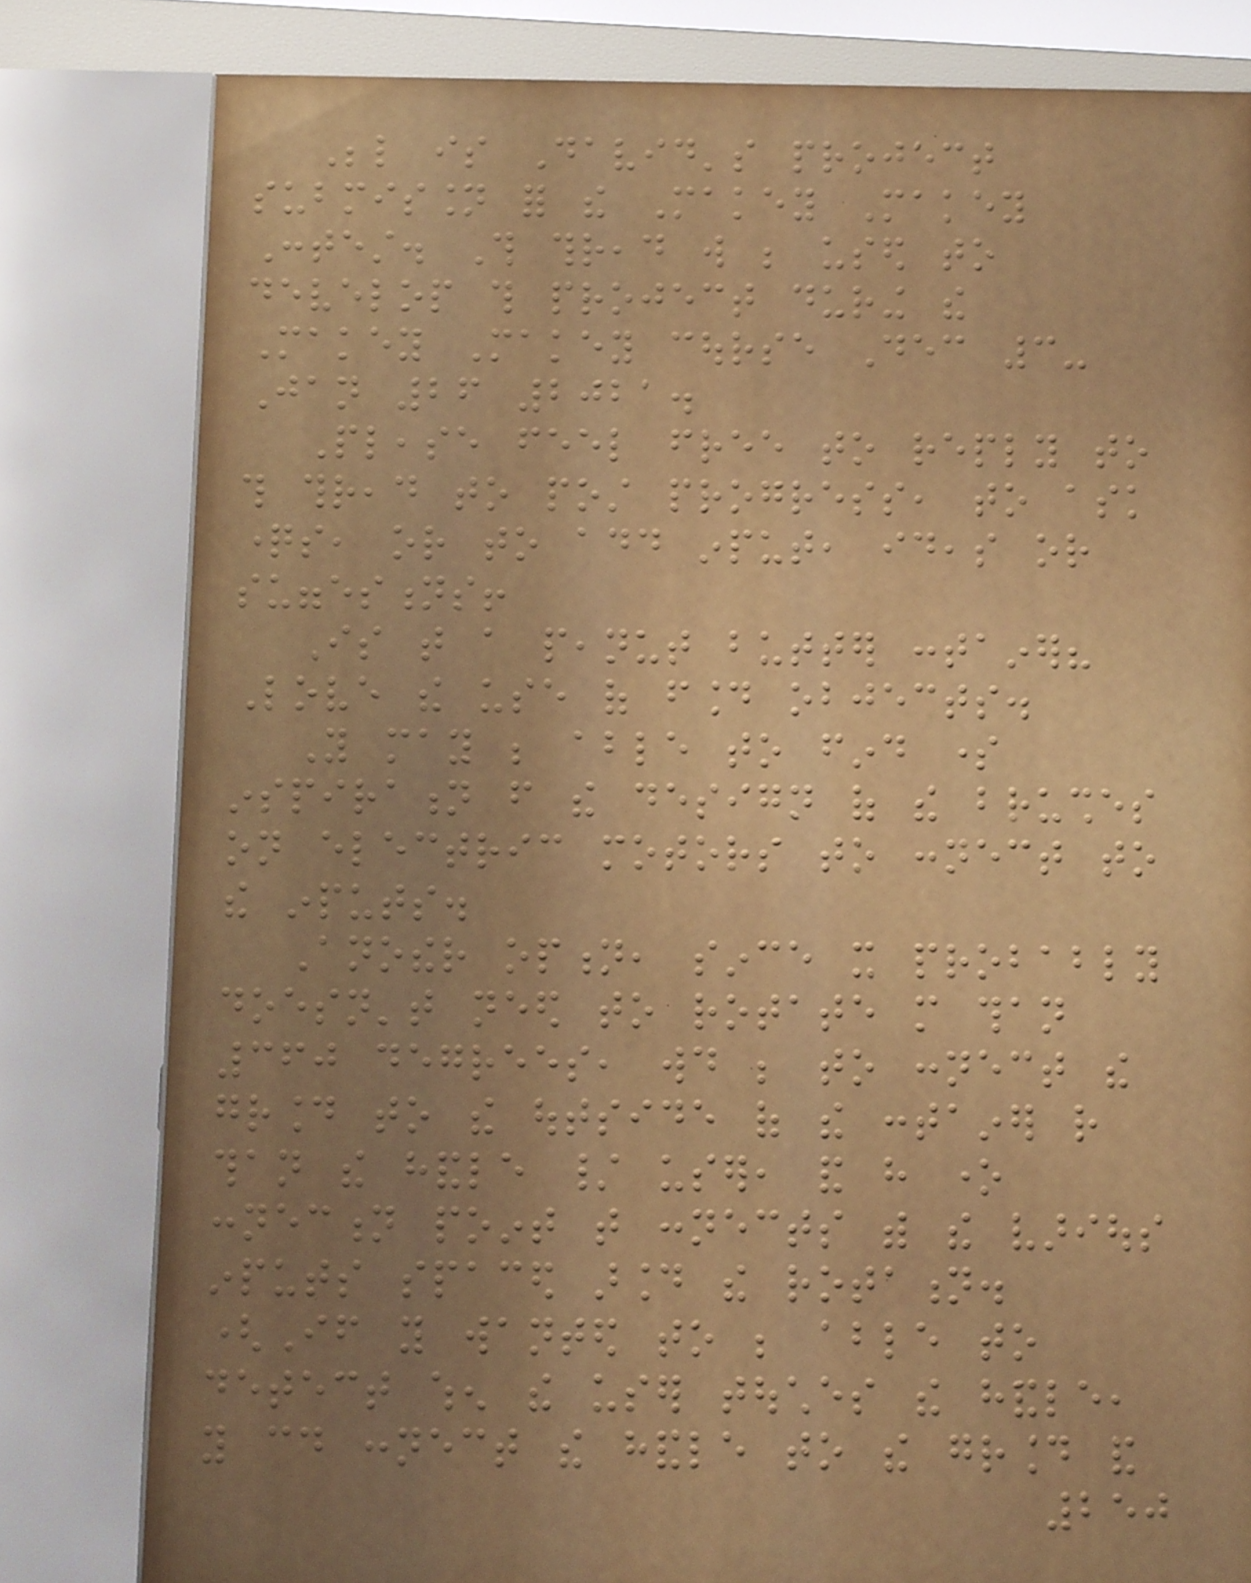Below is David's project
submission for the Makey Makey
Contest. This thread will be used to
develop this project during the
Makey Makey course Dec 3-
Jan 26 2021.
Please feel free to reply to
this thread to post progress, to ask
questions, or to add input, ideas or
suggestions!
Is that a peanut butter container?
Love the use of found objects.
You may be able to find some
inspiration from the design of the brushes
on electric motors to connect to
the inputs.
Another option, since it probably
doesn't need to rotate more than
360 degrees, would be to connect the
ground to the outside of the container rather
than the handle / user, and have one
connection point that connects with the various
inputs spaced around the rotation.
(If you wanted to be able to
detect when the user touches the handle,
you could connect the handle to the ground and
250
